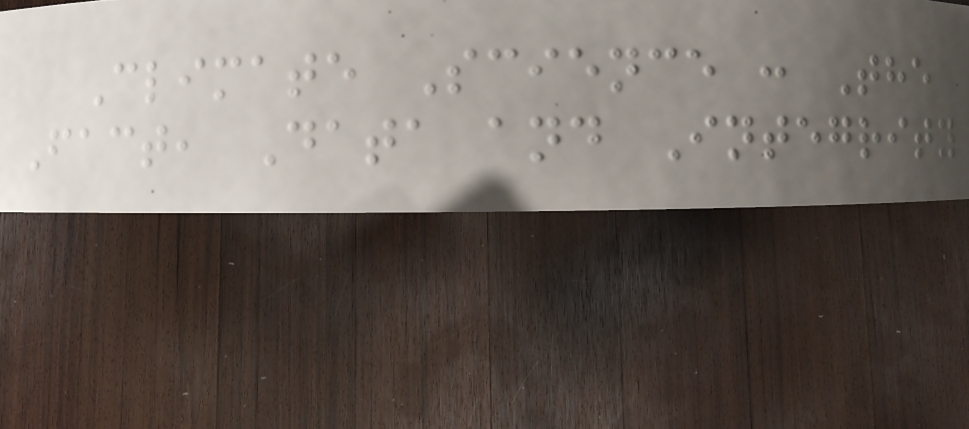Climate Science : The
Fact, Data and Integrity
